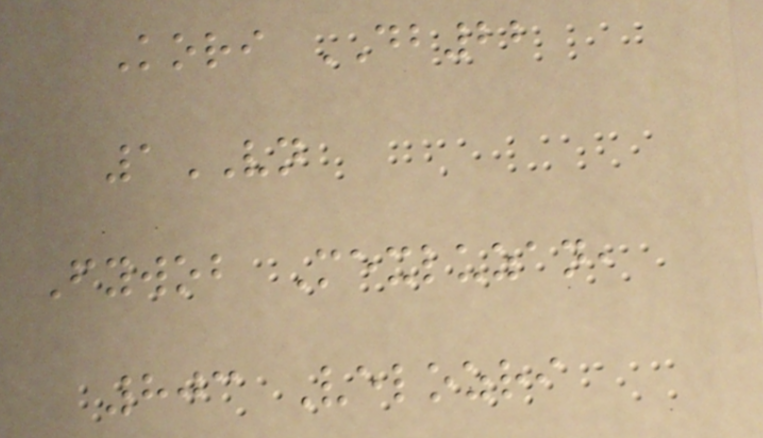Kori DB22
1VN
Fywob Mexluzan,
803 Velozri
